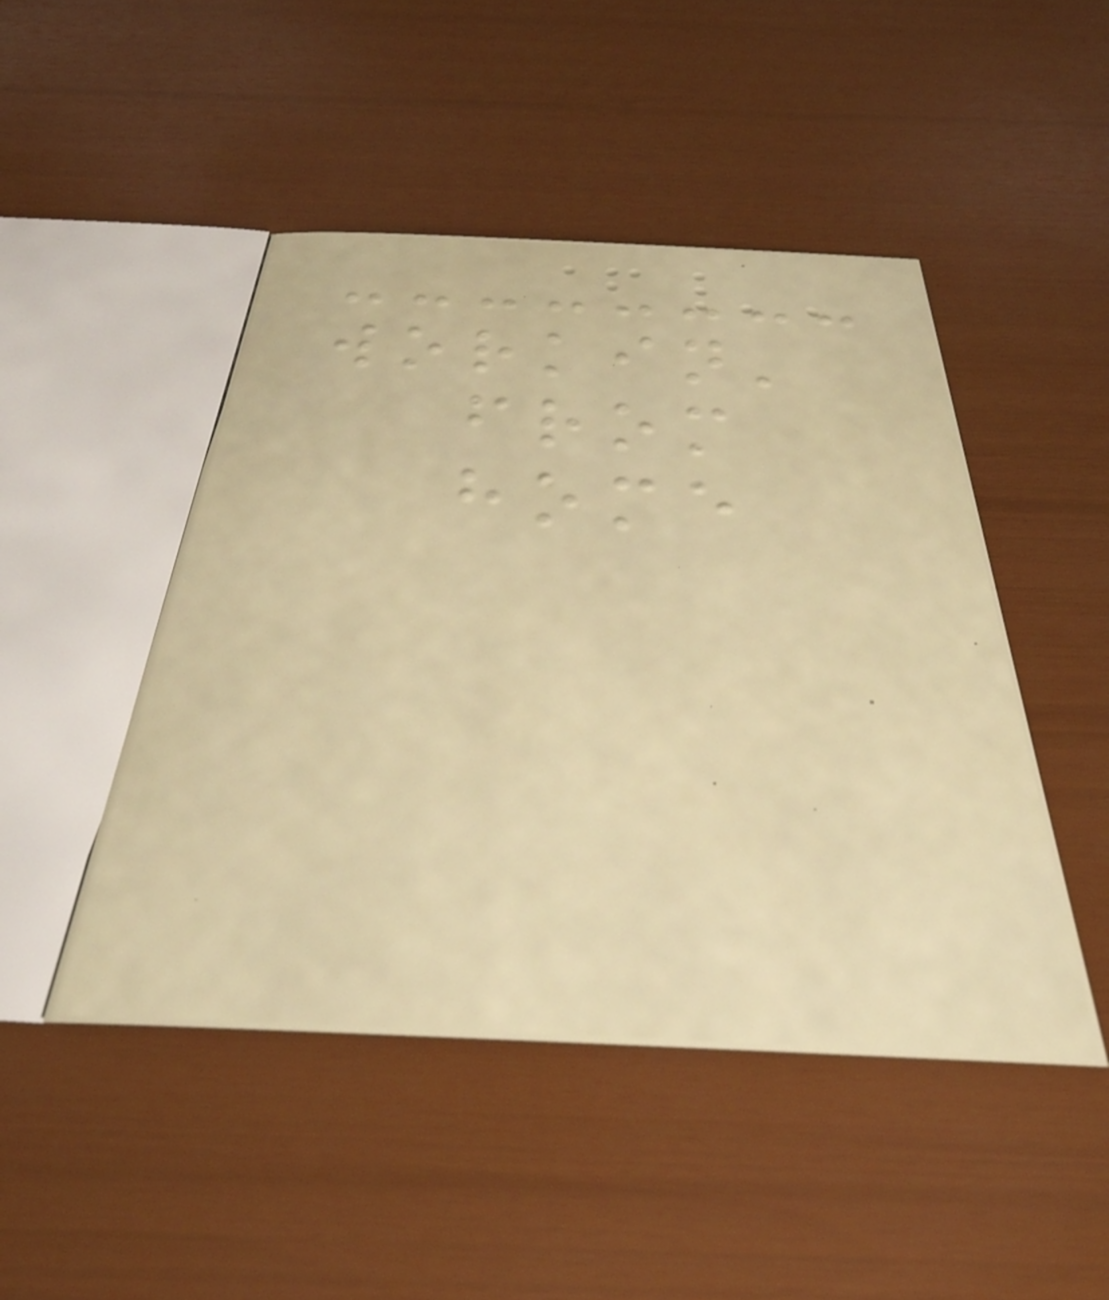workin'
from
home
